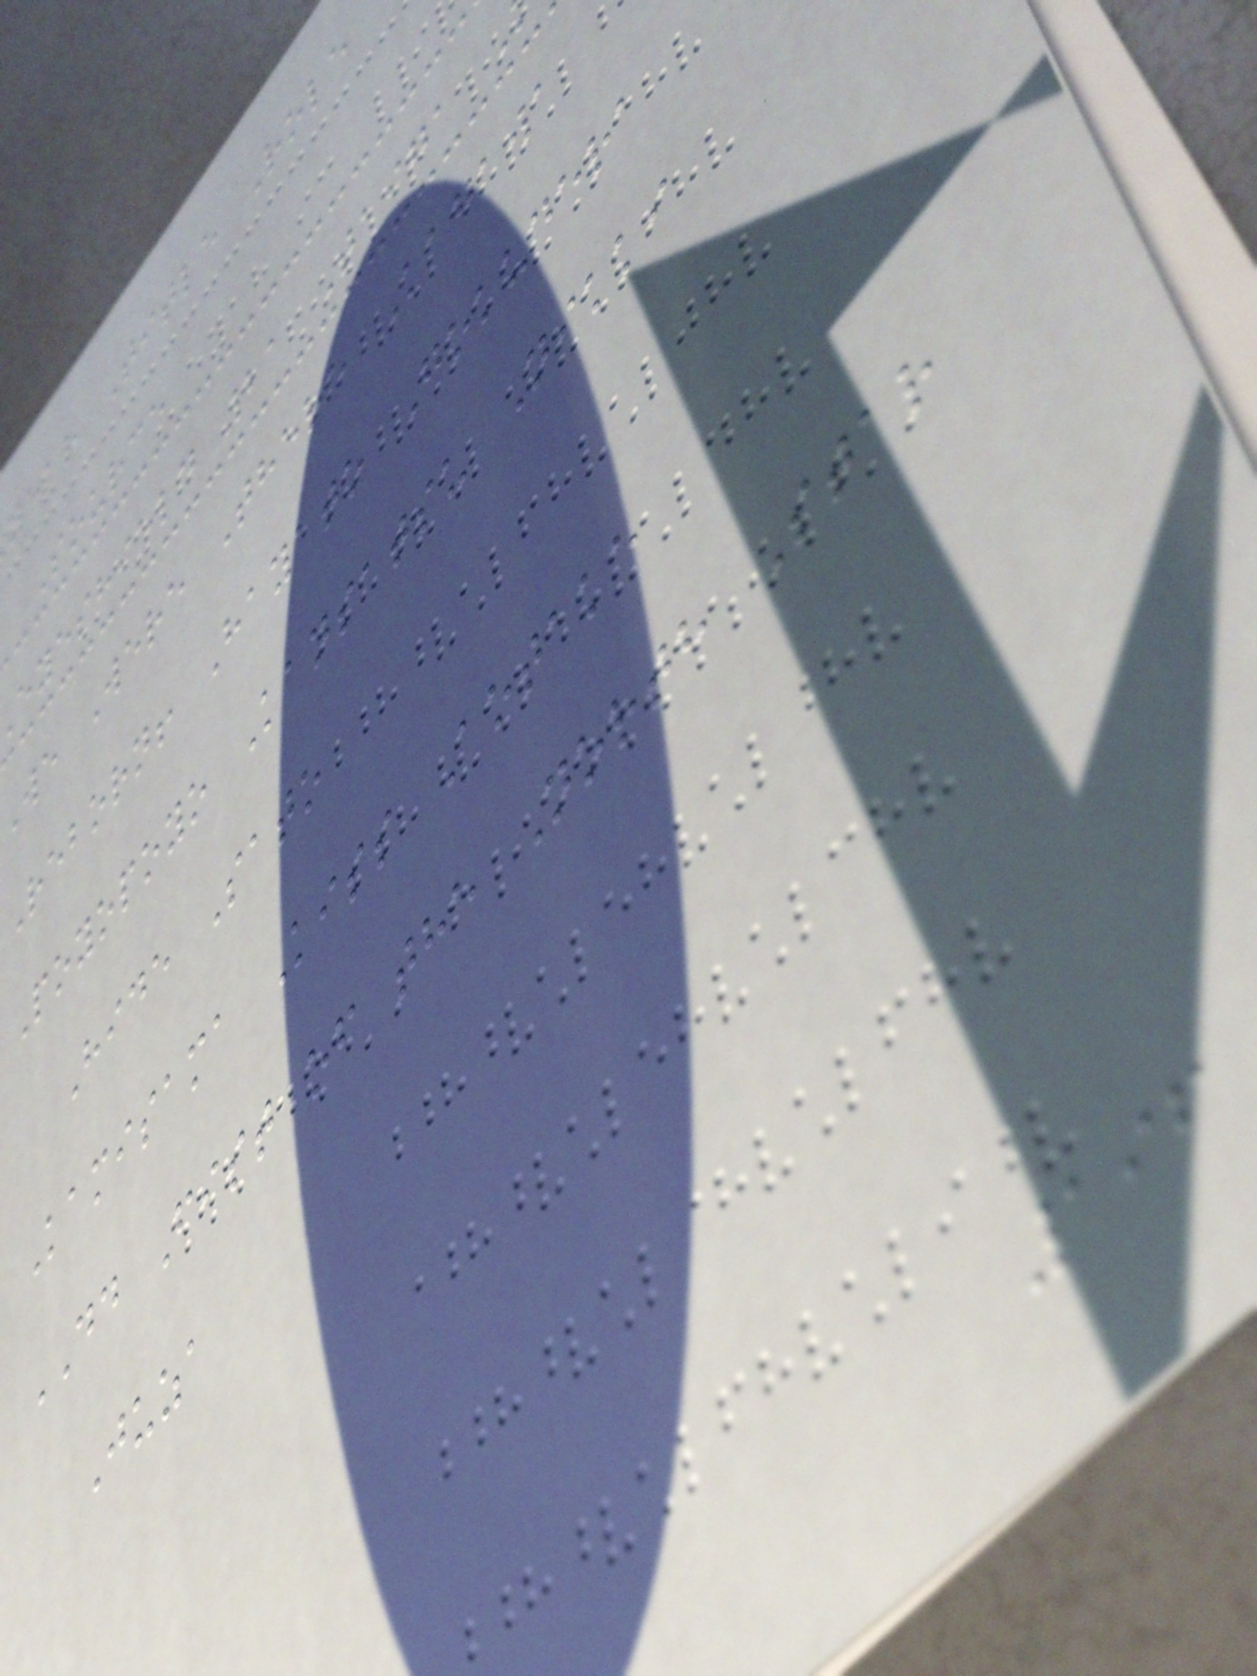year Title Role
Source
eyeshield 21 Taiga
we Were There Kagawa
Reborn! Hayato Gokudera
Poyopoyo Kansatsu Nikki
Hide Sato
Kamisama Kiss Aotake
DD Fist of the North Star
Juza
196
